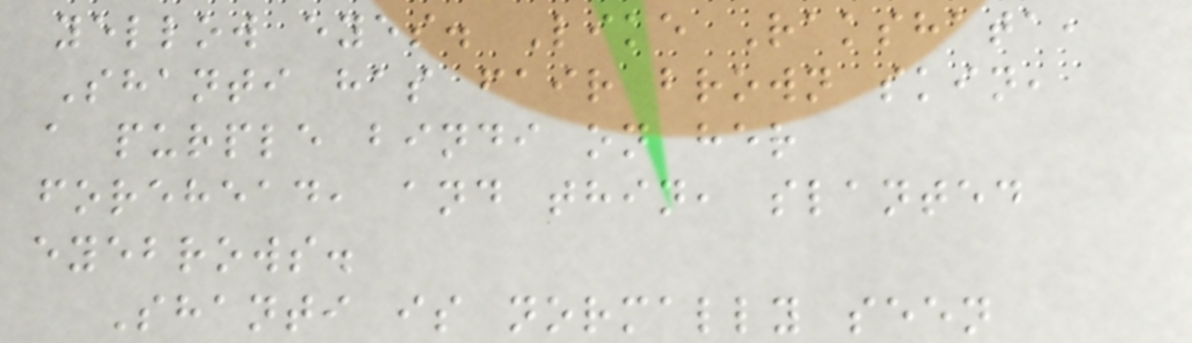yellow eyes. Like Rakshata,
Shanti has fair brown skin,
a purple bindi on her
forehead, and thin, slanted
eyebrows.
Shanti is normally seen
